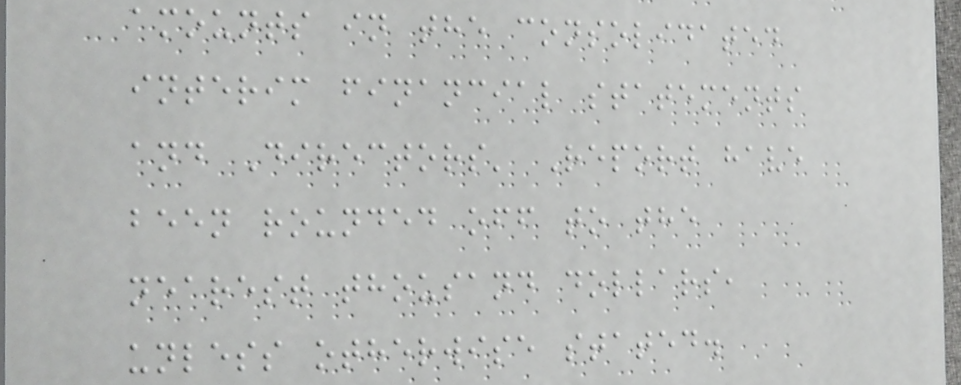amounts in the consolidated
interim financial statements
and Directors' Report have
been rounded off to the
nearest thousand dollars,
unless otherwise stated.
